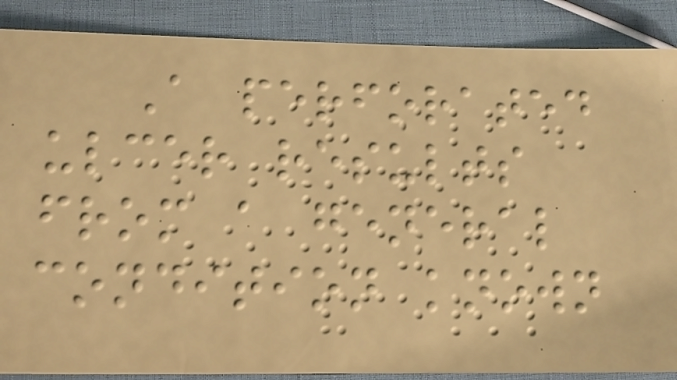A perforated
ulcer results
from a general
condition known
